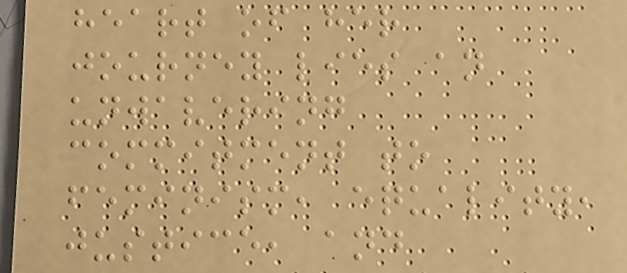heart of her
journey lies an
unwavering
commitment to
feminism, equality,
justice, and
